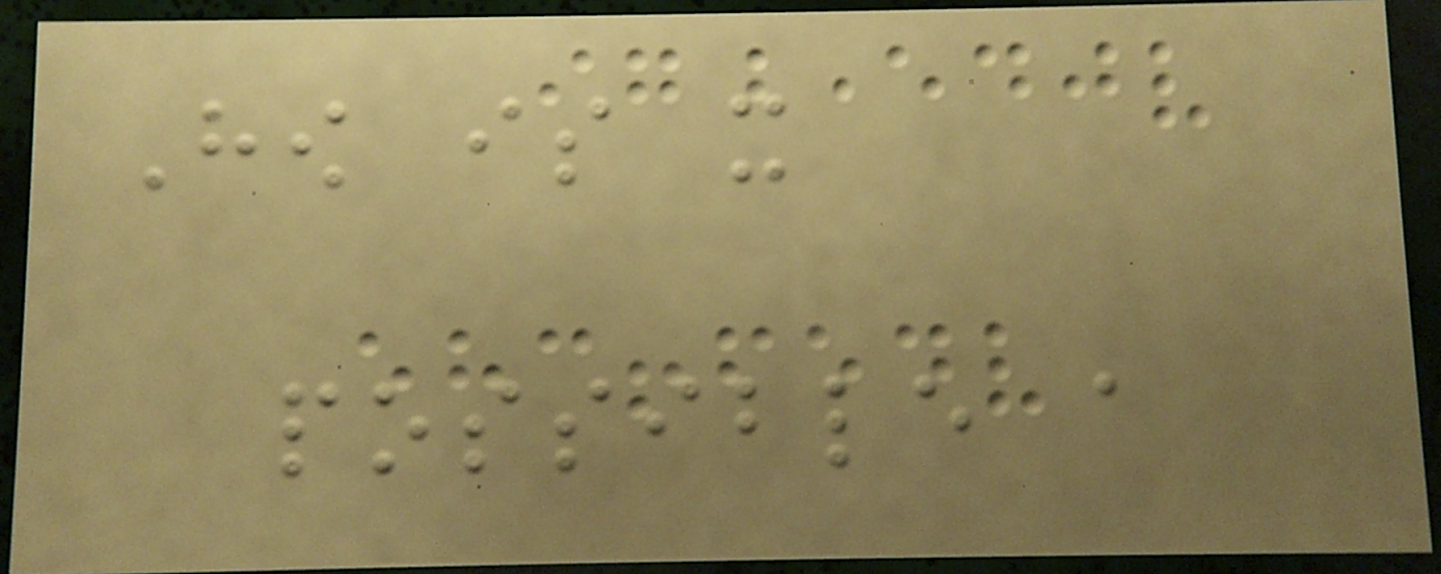How is it
possible a
